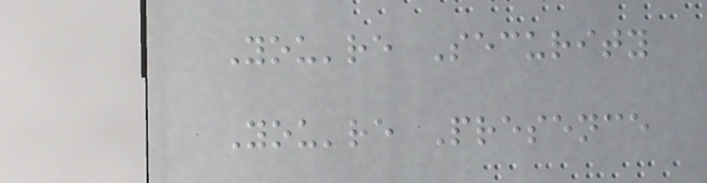You're Security
You're Presence
